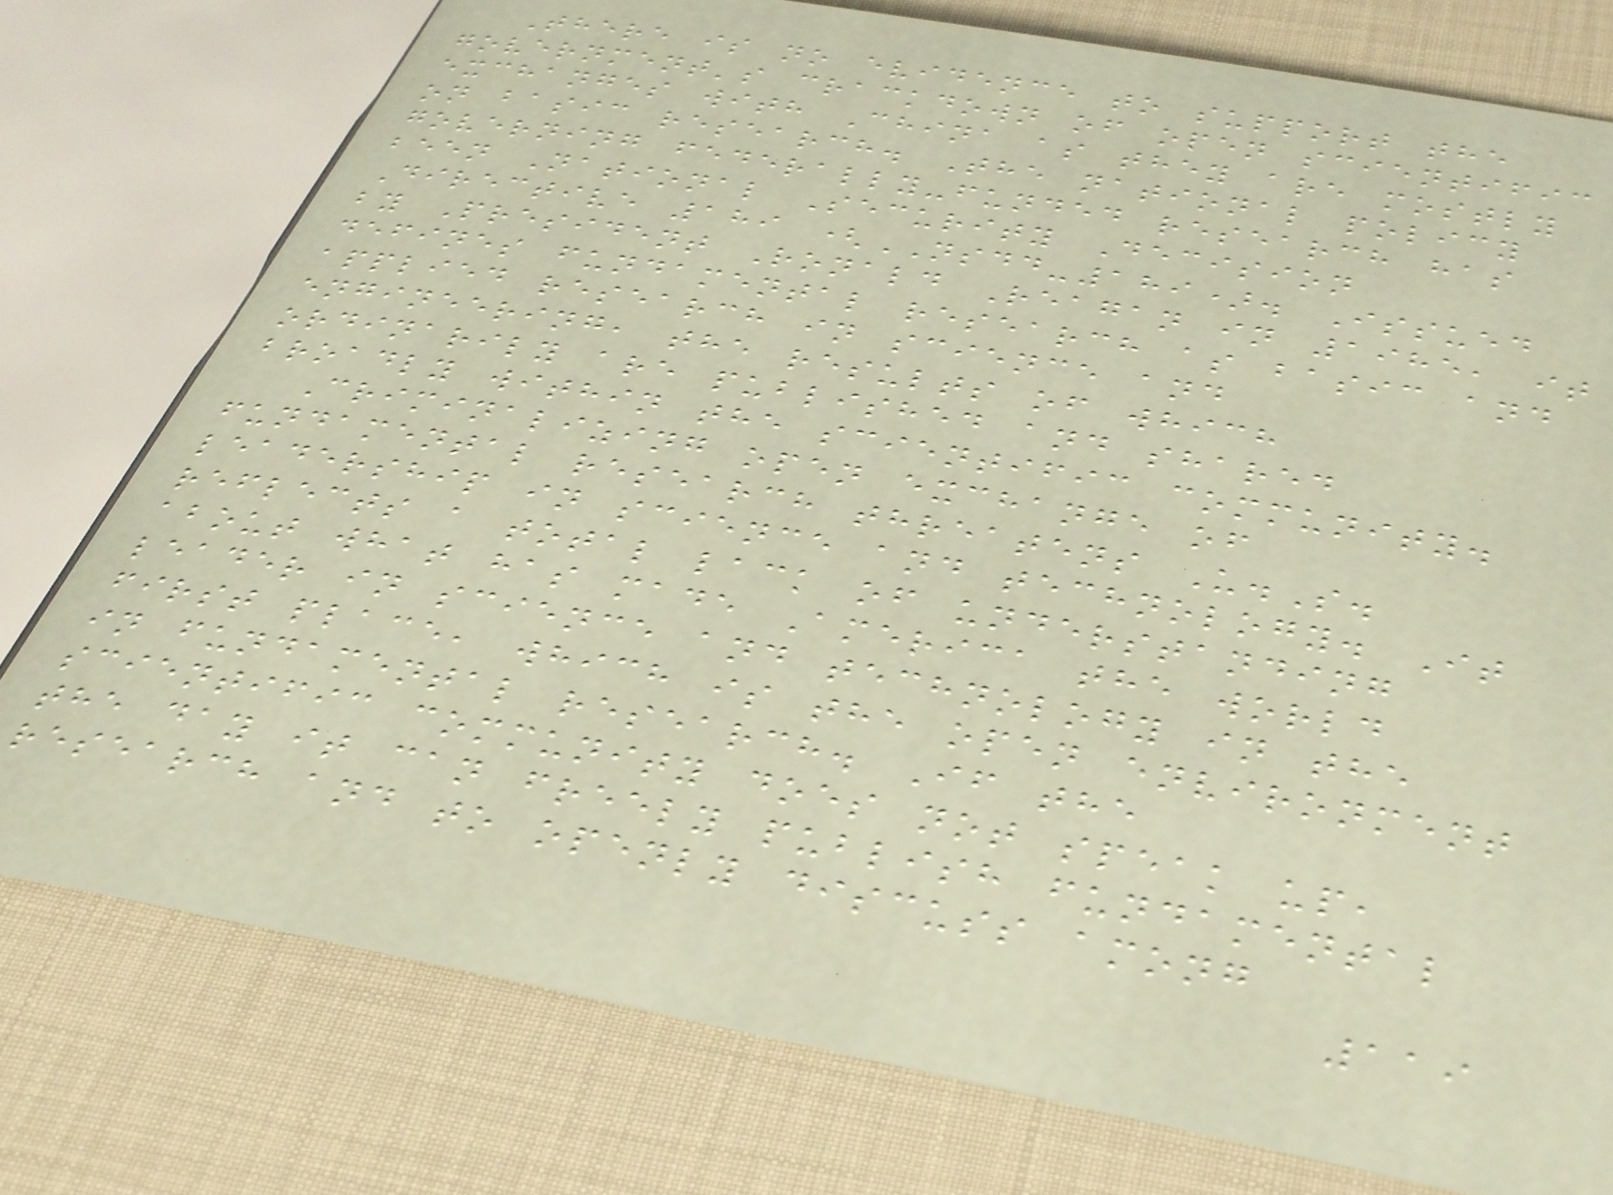There is no evidence to support the
government's crackdown of open scientific
exchanges with China as they are mostly
on basic research. The national policy
governing federally-funded research has
been National Security Decision
Directive 189 (NSDD-189). Issued
by President Ronald Reagan in 1985, it
defines fundamental research as basic and
applied research in science and
engineering, the results of which
ordinarily are published and shared
broadly within the scientific community.
Criminalizing open exchange of
fundamental research threatens U.S.
leadership in science and technology. It
reflects a total lack of understanding
about what has made America the world
leader in science and technology in the
first place, which is the open environment
in fundamental research. If the
scientific community does not speak up,
the day it can freely publish fundamental
research and to openly discuss among
119
